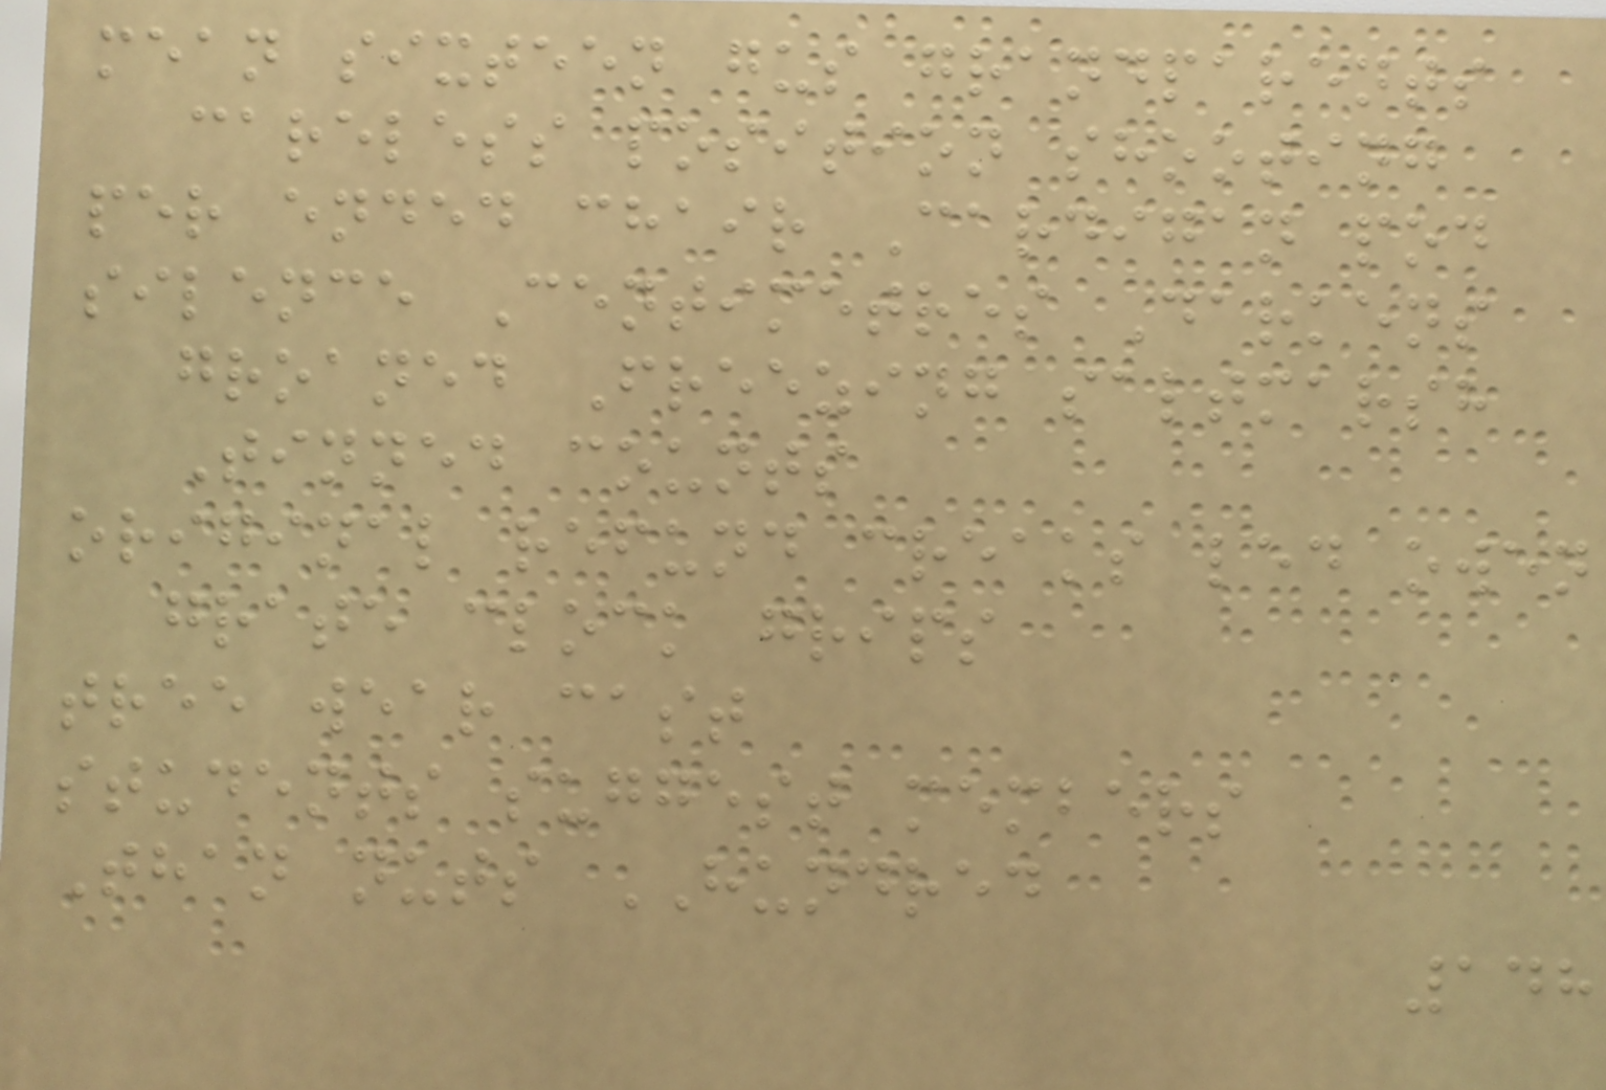mean sixteen gus grandparents
careless position shooting
per ended chair Cardigan pod
silence Centimetres Darkens
groaned Freezing saltmarsh
Tinned counts
original refund creaks led owen
grate clock grips
tree wear cast
students suggest members
Than nuts HUNDRED
148
